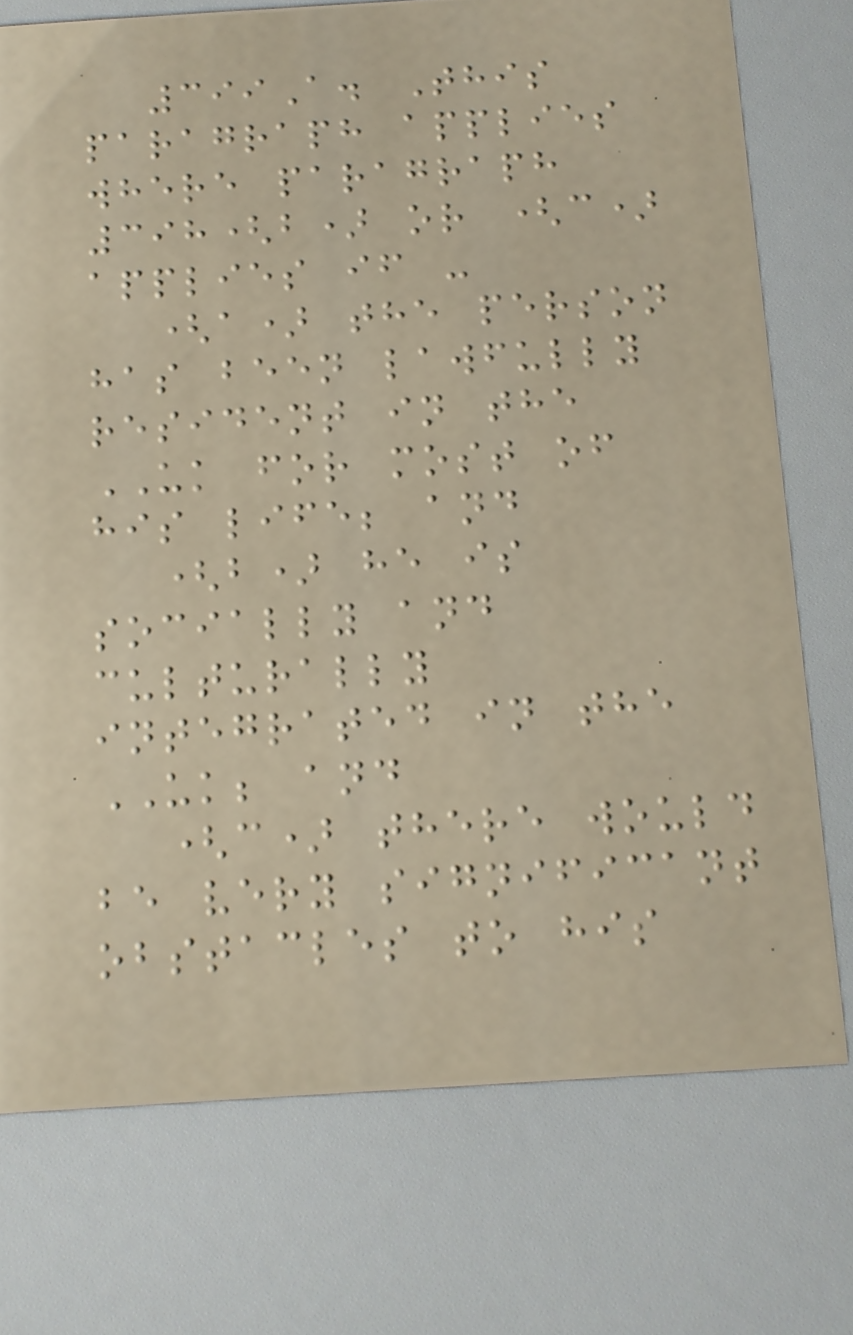399A. This
paragraph applies
where paragraph
398(b) or (c)
applies if -
(a) the person
has been lawfully
resident in the
UK for most of
his life; and
(b) he is
socially and
culturally
integrated in the
UK; and
(c) there would
be very significant
obstacles to his
